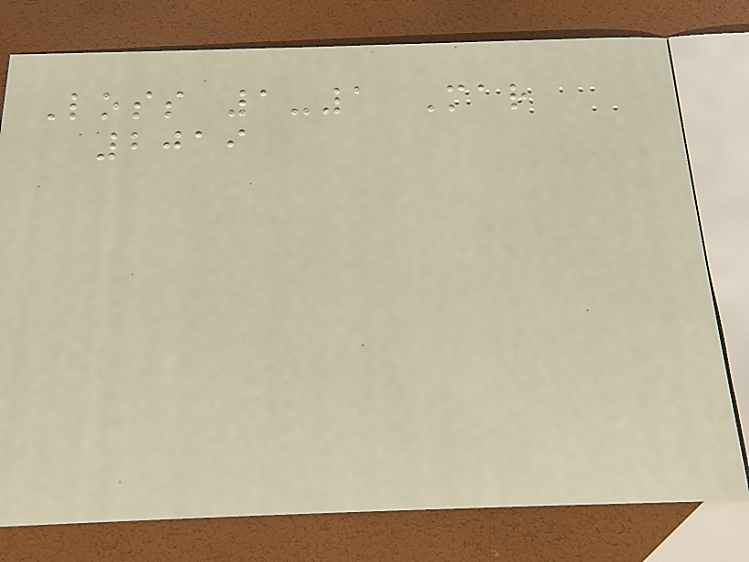Loss 1-1 Mar
2019
